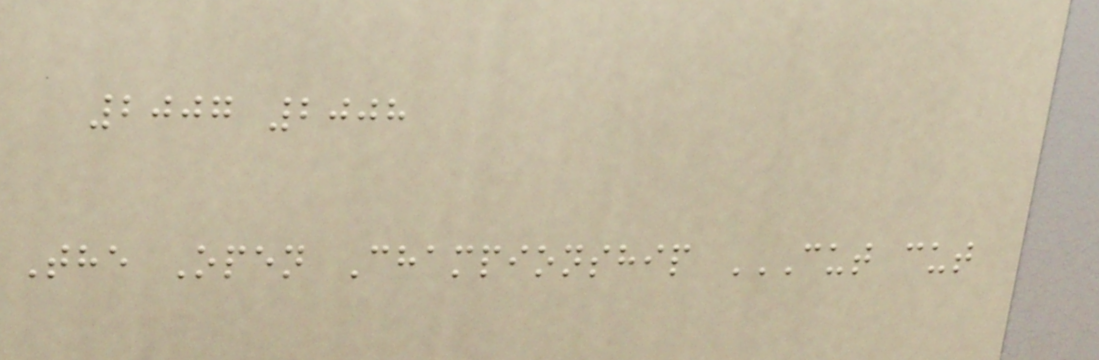2007 2008
The Open Championship CUT CUT
